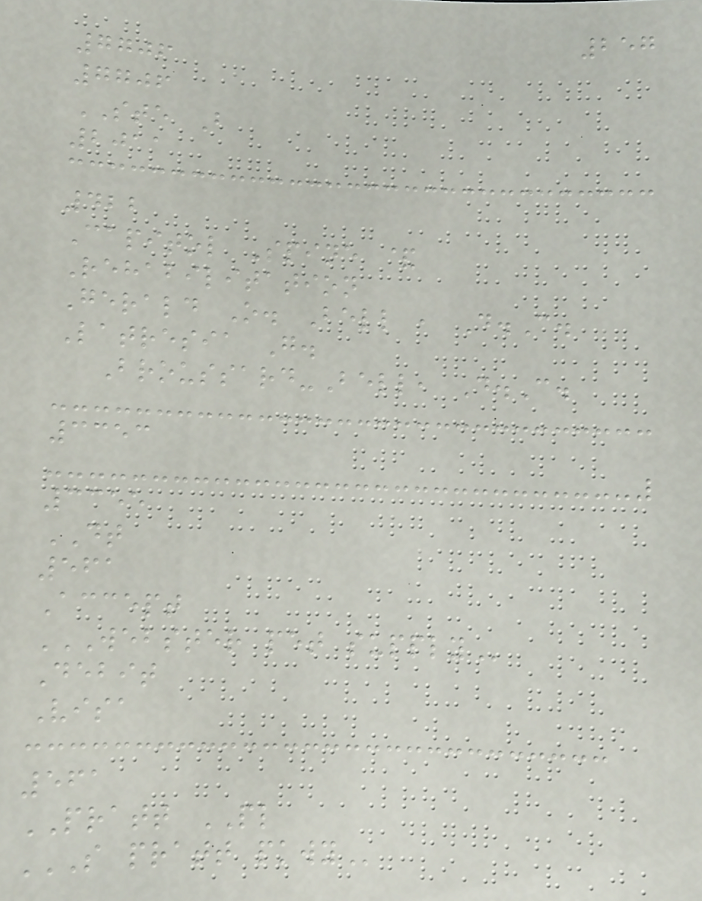257
7706
7706
STE B
2011
422
Capitol Spine &
Rehabilitation
Gerald O. Bell , D.C.
Latresia G.
Broussard-Bell, D.C.
3353
3355
DT
561
Accept
WEBSTER PET SUPPLY
Debit
Visa
561
PRATT PL
S PRATT PKWY
